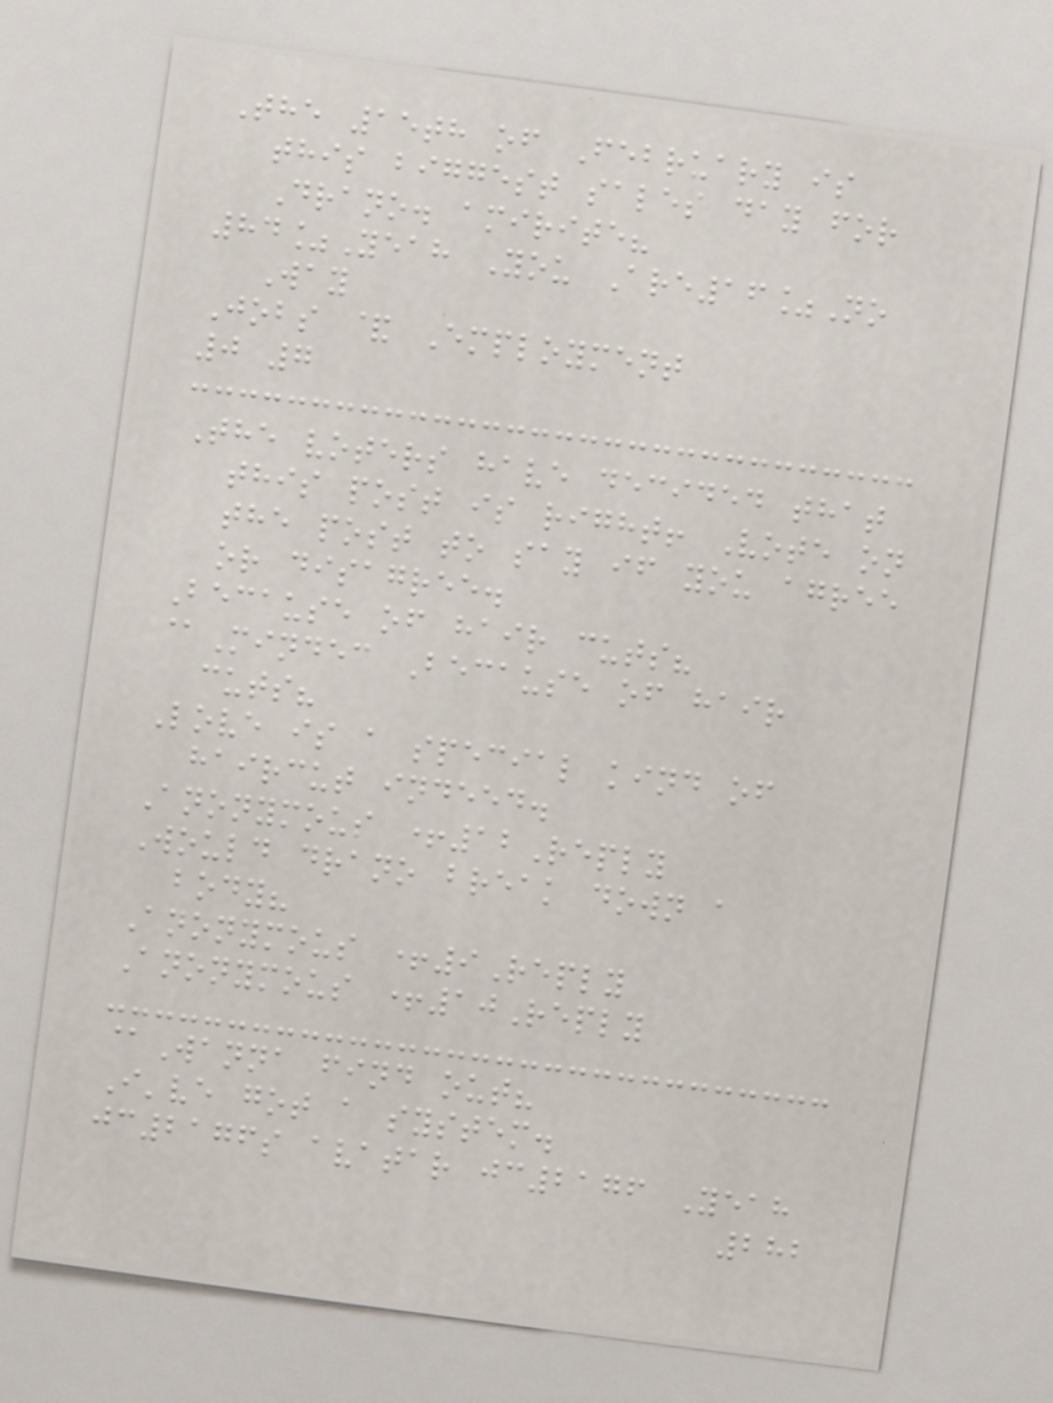The 15th of February is
this biggest sales day for
Drano. amirite?
84%Yeah You Are16%No
Way
Jobs & Employment
0 7
The voters have decided that
this post is right! Vote on
the post to say if you agree
or disagree.
Because of hair cuts?
@Mindec Because of hair
cuts?
Love is a special kind of
haircut indeed.
Anonymous +12Reply
Would drano break down a
body?
Anonymous +9Reply
Anonymous +10Reply
@Wanna find out?
I've got a system.
jc2176s avatar jc2176 Yeah
282
